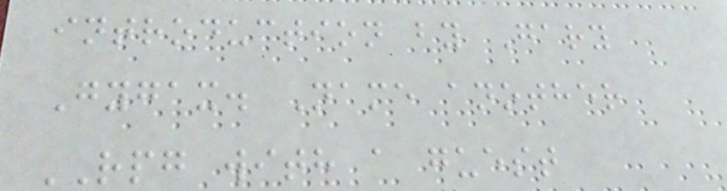introduction by Gary
Gygax. Name another
RPG with a guest
